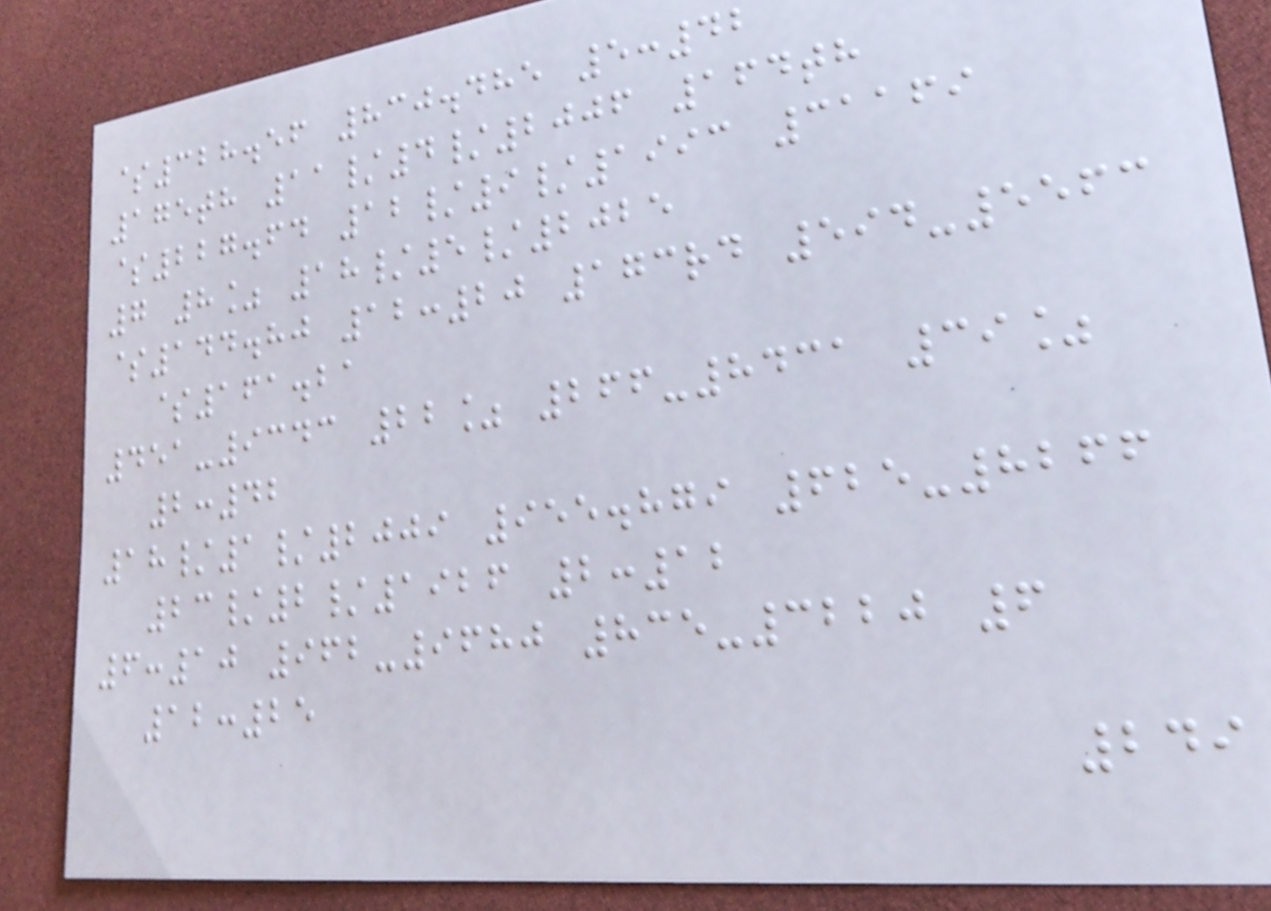$328.56 830.485 5:42
175th 11/4/2006 164th
$227.64 12/9/1993 31169
7 8% 18/5/2025
$144.80 12:20 173rd 594-5563
$161.21
451-9343 22% 266-8431 39%
2:42
18/1/2009 955.879 625-8266
23/2/1926 2:12
6:10 962-9680 835-3220 6
12:25
249
